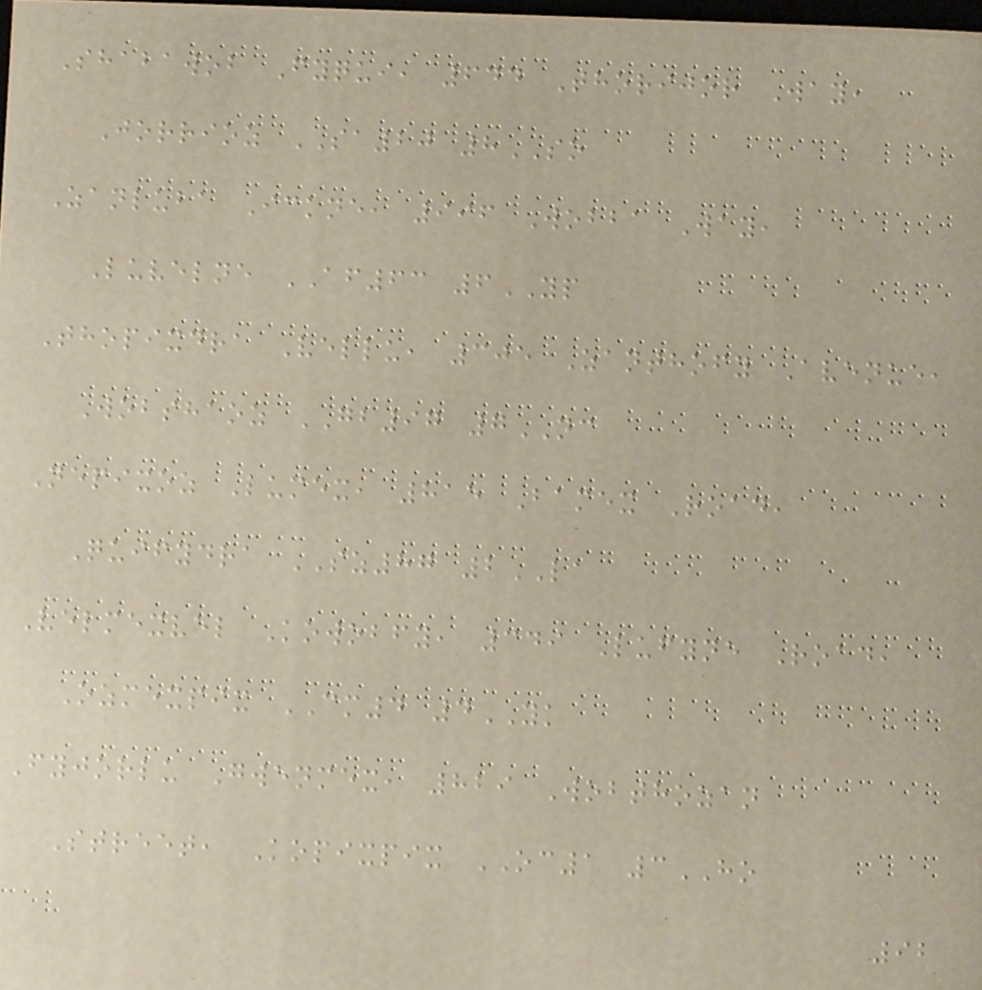Shabawob Fyqui, 644 Thorijor Way,
Jorrioz SA20 8SO
Zanluba Ickne, 996 Wobba Way,
Luvelne AF63 6YP
Thopixdra Vellu, 305 Zanthofy Avenue,
Wobshaoz GB97 7NC
Nepixoz Lumex, 815 Bamex Road,
Quifydra SZ87 2LA
Velmexvel Kowobfy, 349 Lufyne Road,
Ozmexpix CM4 4YK
Fyjorlu Gwenmex, 829 Wobthozan
Street, Kopixpix OC1 3HO
92
